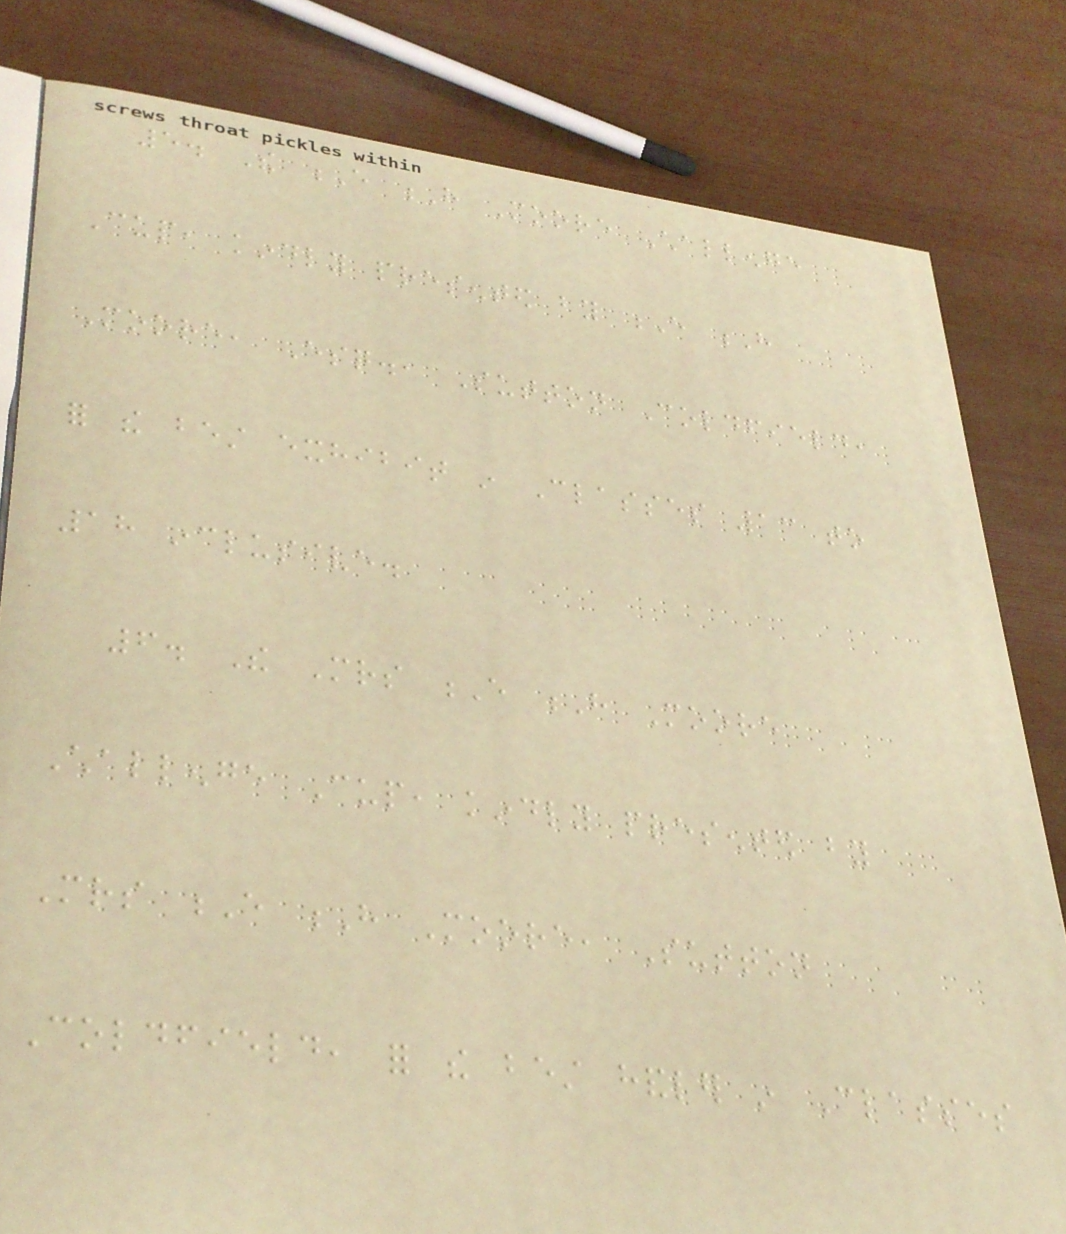5. The E H Moore Challenge
Cup, kindly presented by E H
Moore, Esq., Sutton Coldfield,
for the best exhibit in Classes 13 to
18 inclusive.
6. The Mrs E H Moore
Challenge Cup, kindly presented by
Mrs E H Moore, Sutton
Coldfield, for the best handler in Classes
